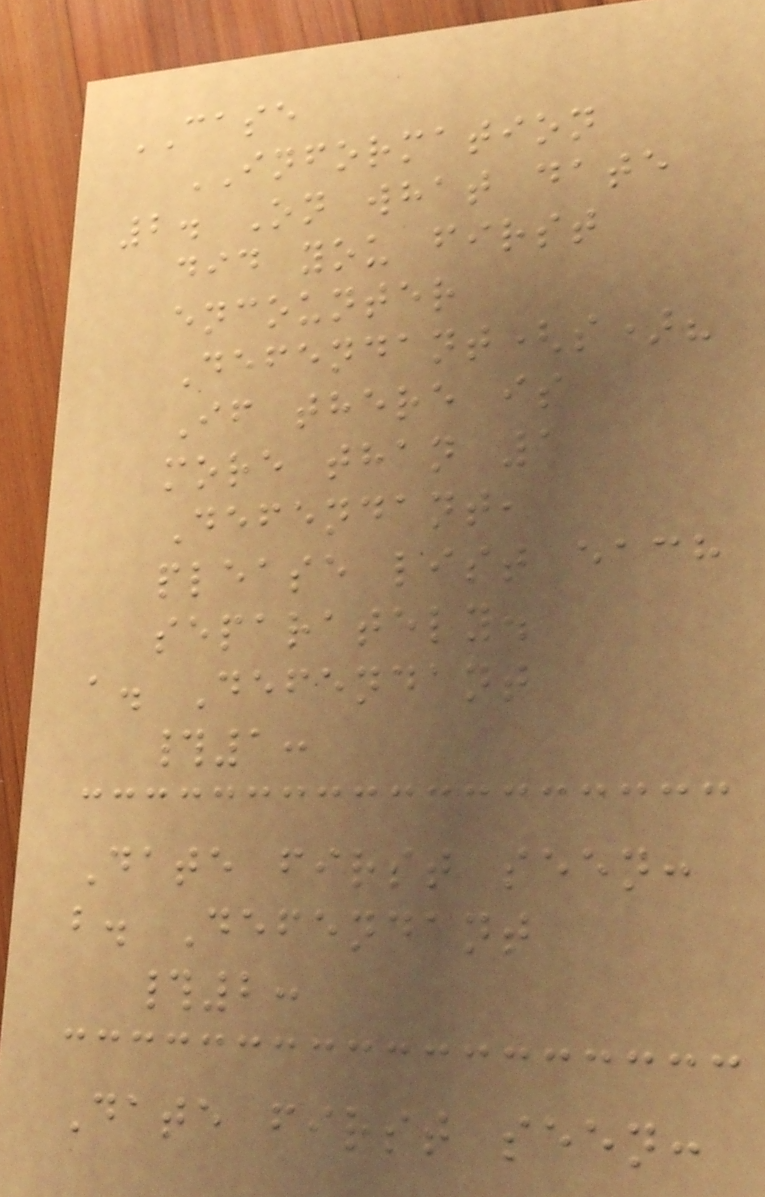CASE
INFORMATION
2. On what date
did you first
encounter
Defendant(s)?
If there is
more than 1
Defendant,
please list each
separately.
a. Defendant
#1:
Date first seen:
b. Defendant
#2:
Date first seen:
